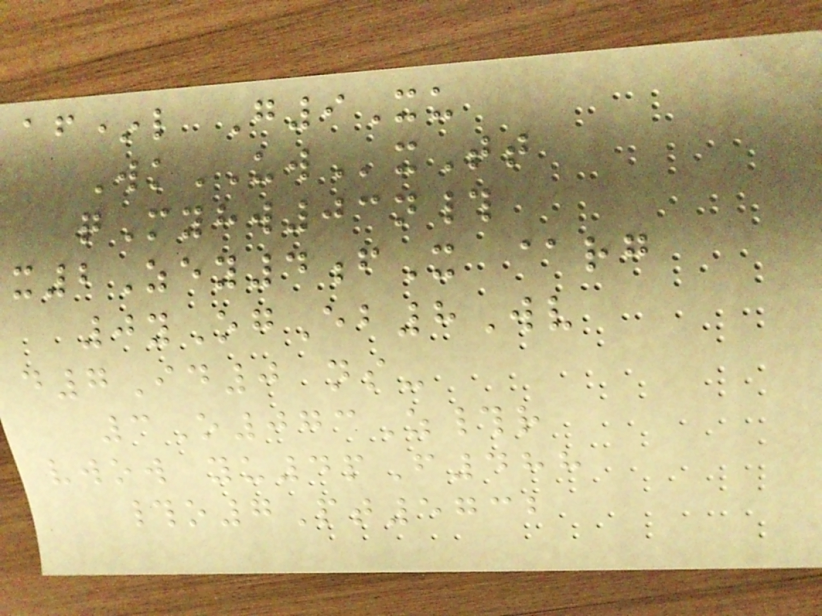af*l G9Xu
WkUWxTt
qMyhw03n#
x2Zey4fX @rg
0yOgEb8Wv
d7Id0 ns-
3O073Z#r
vwow yu4pF488
#o7Pt5732
